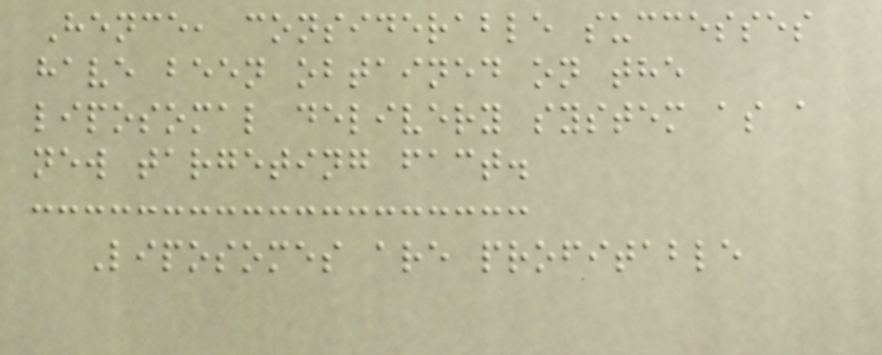Hence, considerable successes
have been obtained on the
liposomal delivery system as a
new targeting fact.
Liposomes are profitable
